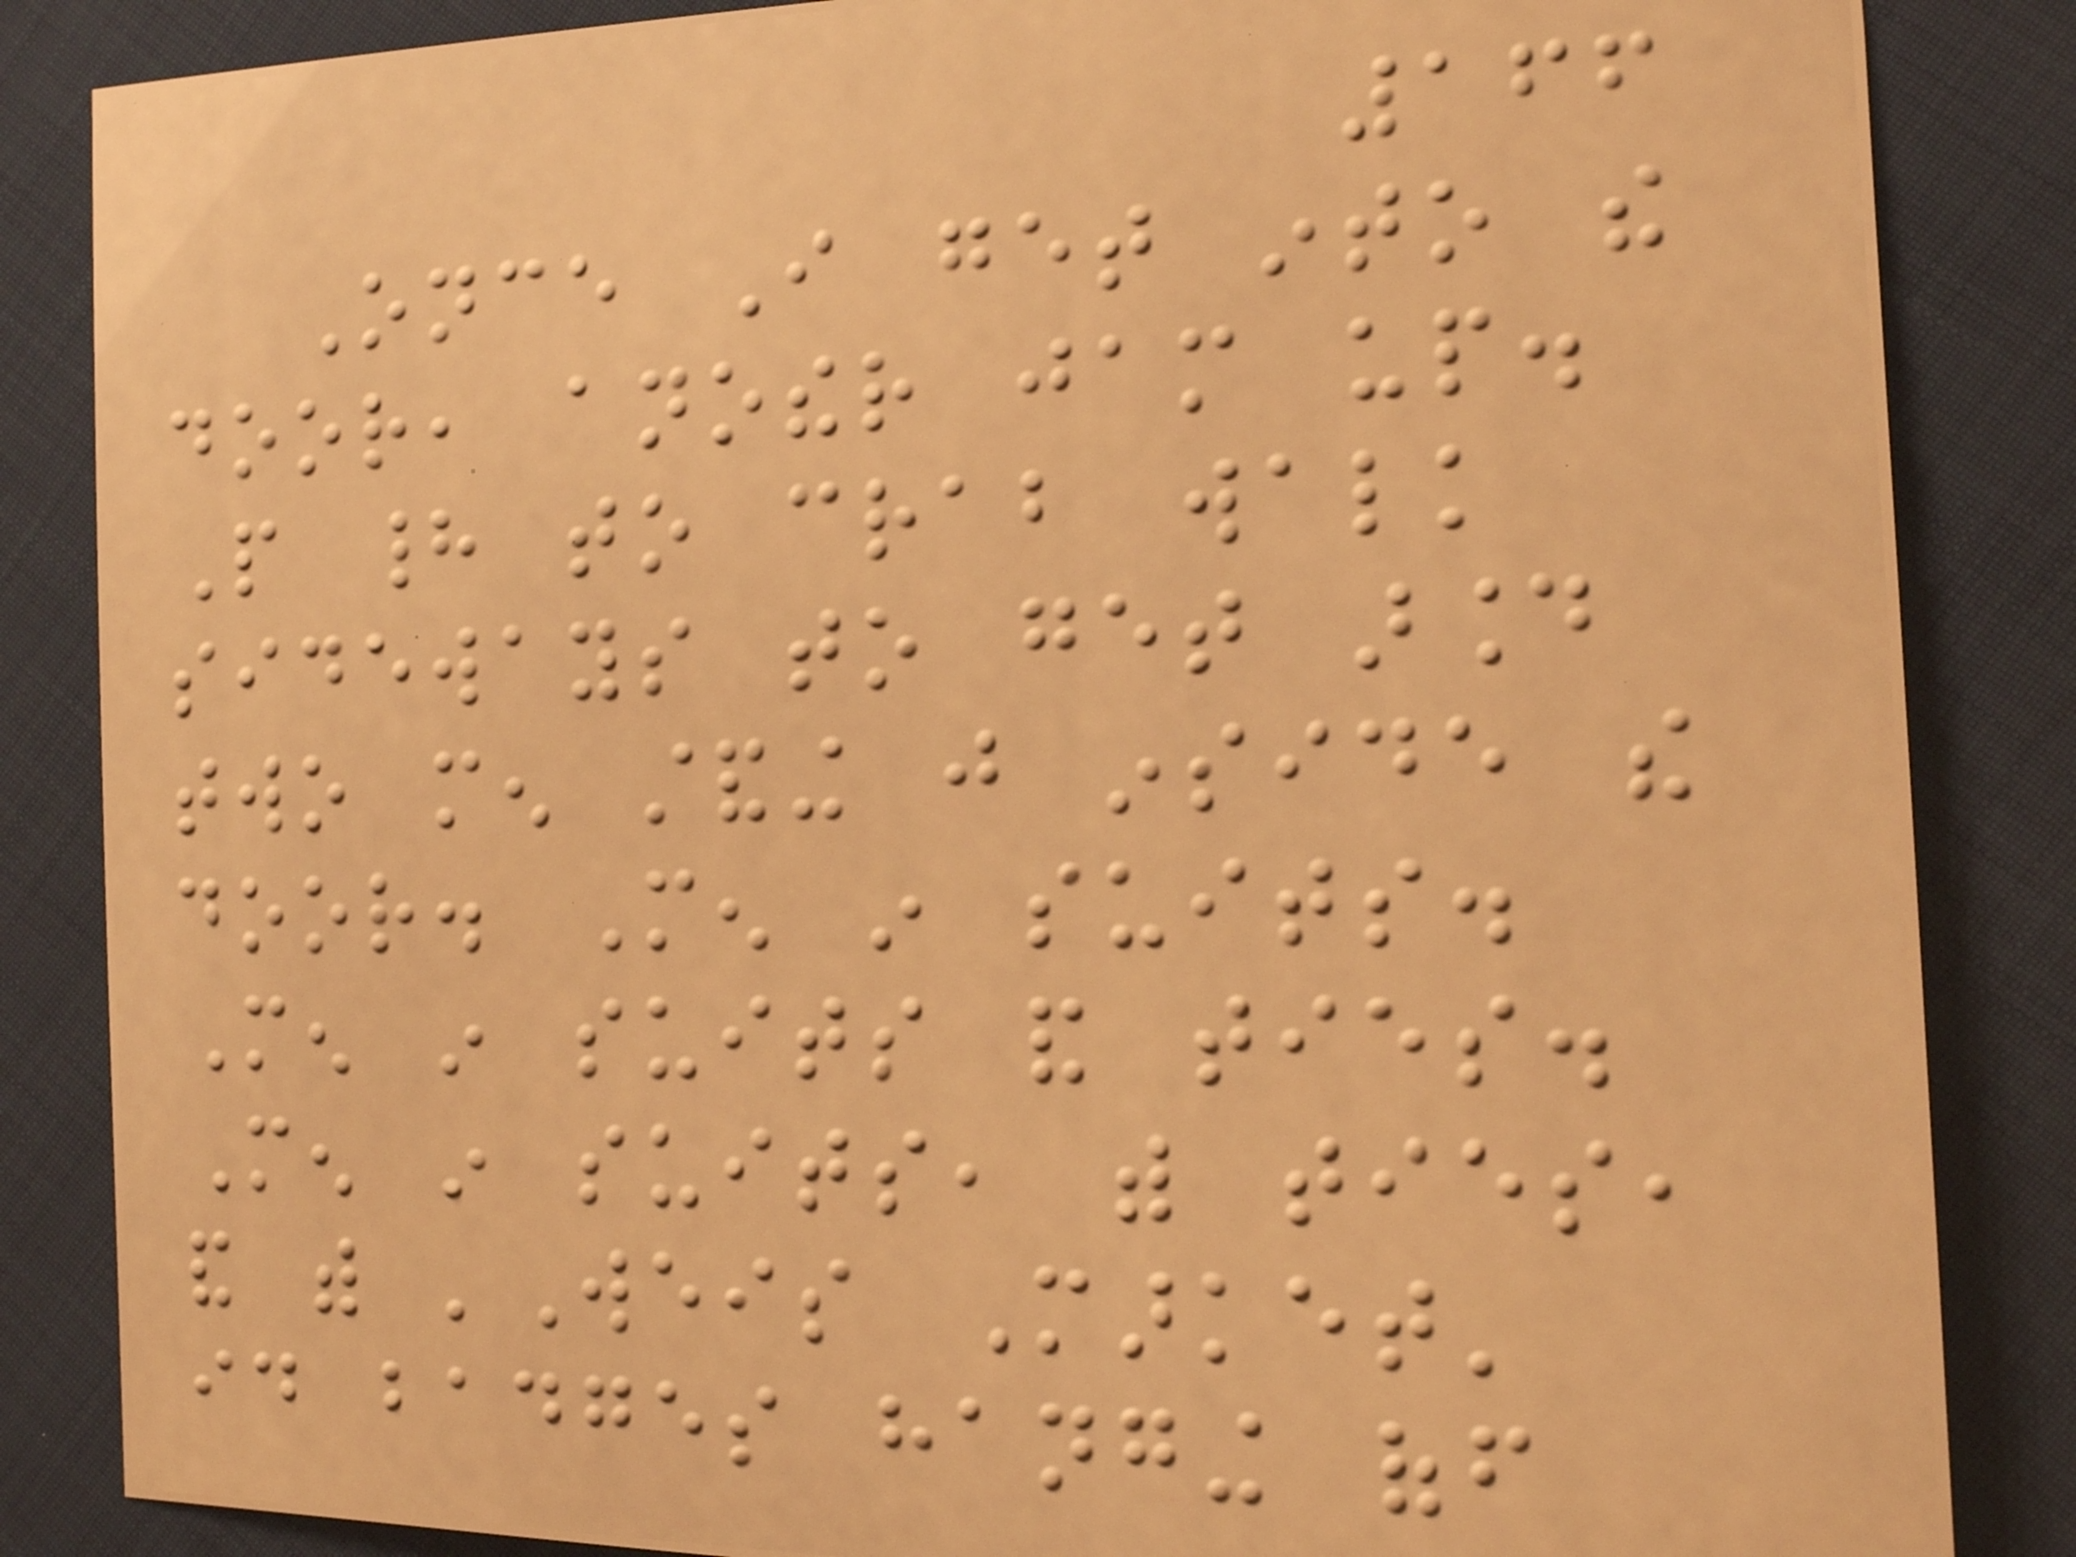166
Once I get into the
door, another jam up.
People had to crab walk
sideways to get around
two men standing just inside the
door. Men in suits.
Men in suits and ties.
Men in suits, with ties,
and with 'Weis Market'
id badges hanging off
